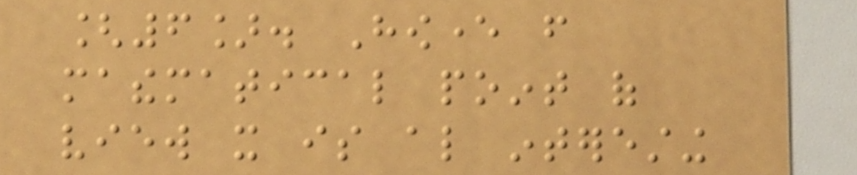[6]. However from
mathematical point of
view it is also interesting
